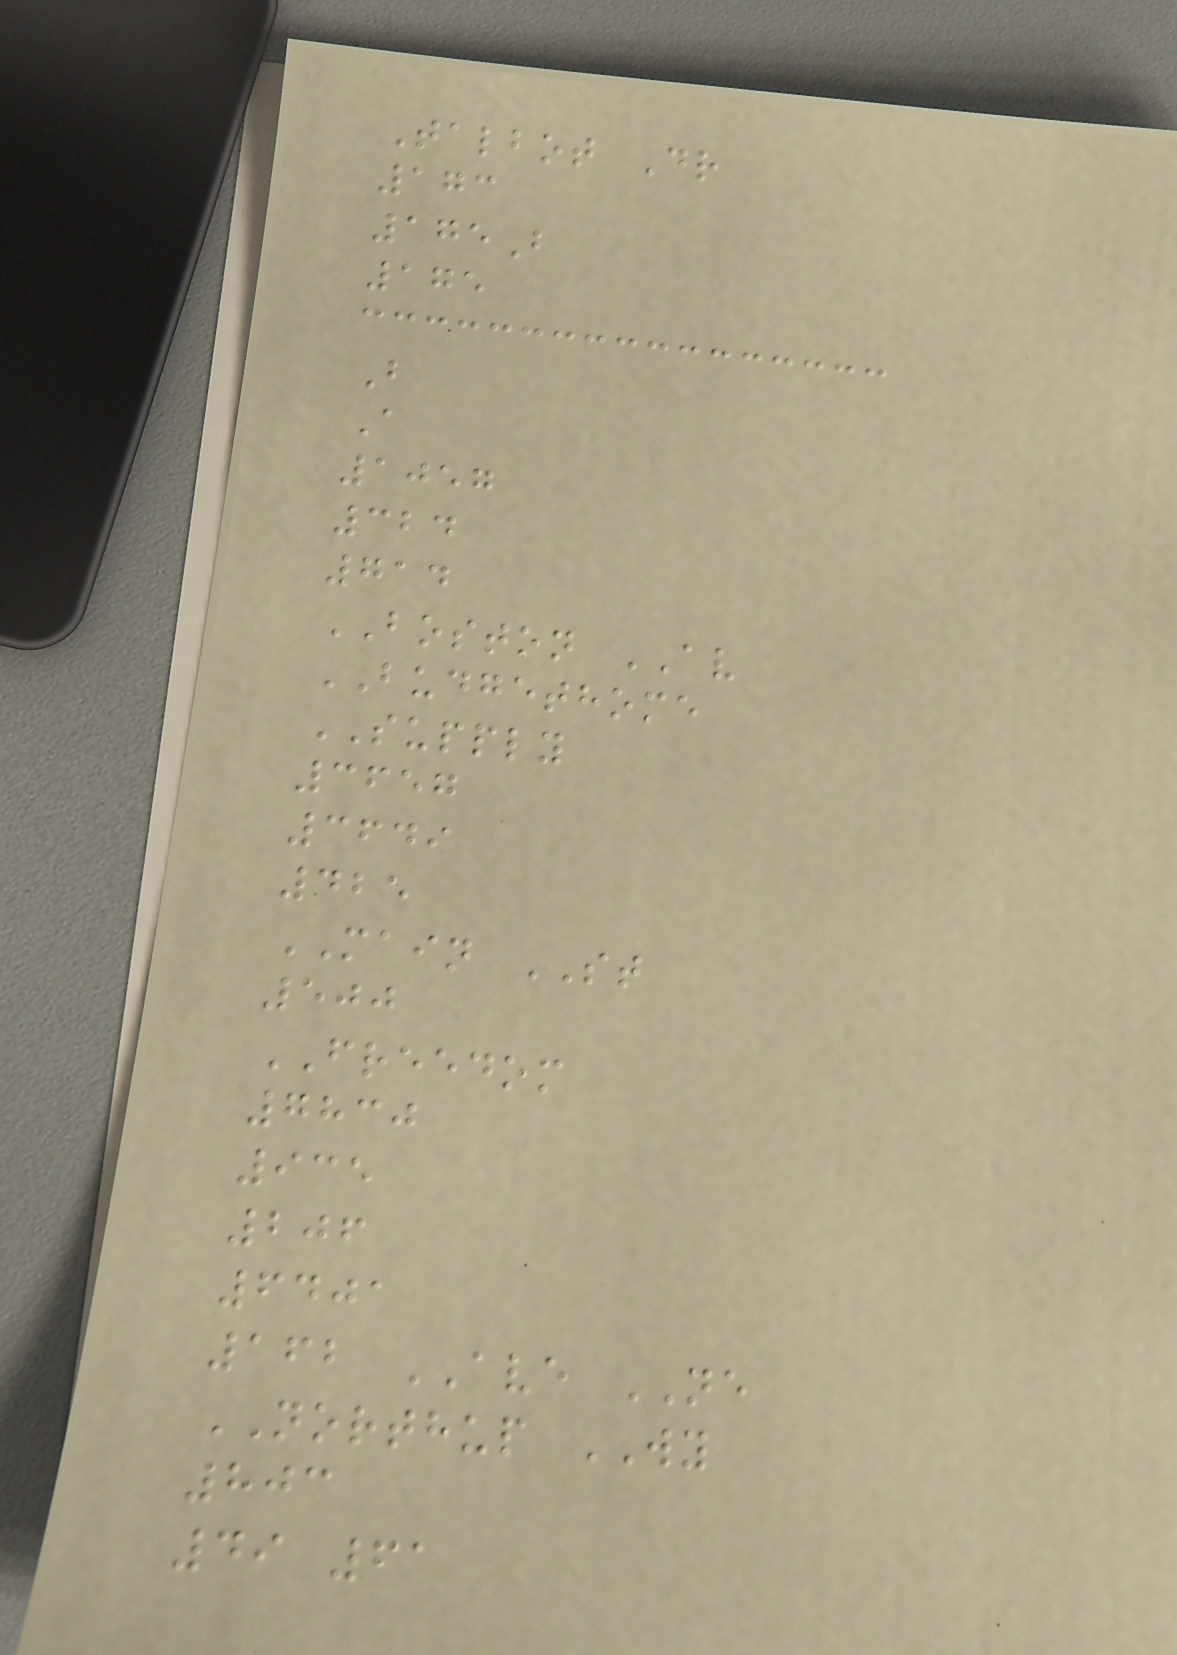Talbot Dr
173
175B
175
B
A
1057
324
714
BOSTON AV
BUDGETHOME
SUPPLY
3657
3649
425
MAIN ST
500
FREEDOM
7830
935
206
6401
162 AVE NE
NORTHUP WY
803
49 61
